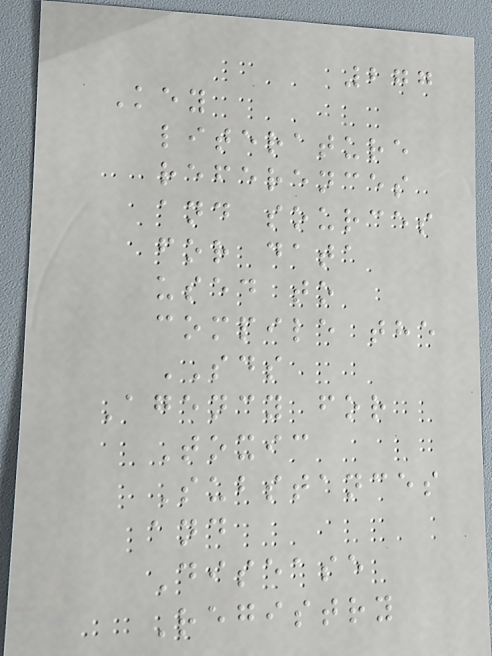277
Key
literature
references
and sources
for data
used to
compile the
SDS
Agency for
Toxic
Substances
and
Disease
Registry
